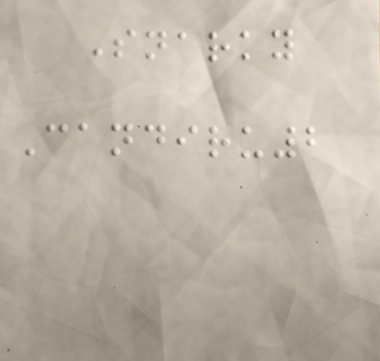Snarky
Candiru2
